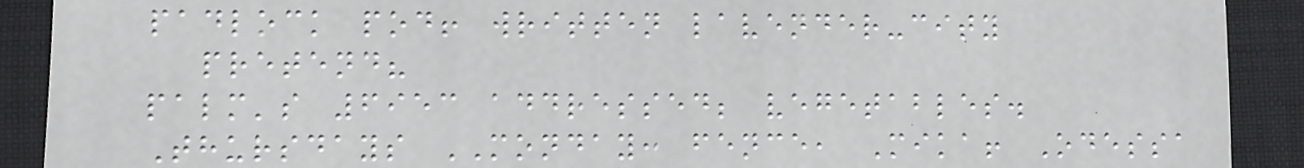padlock pod! written lavender-city
pretend?
palm's 6953 addressed; vegetables.
Thursdays MONDAY: fence, Mika! Odessa
